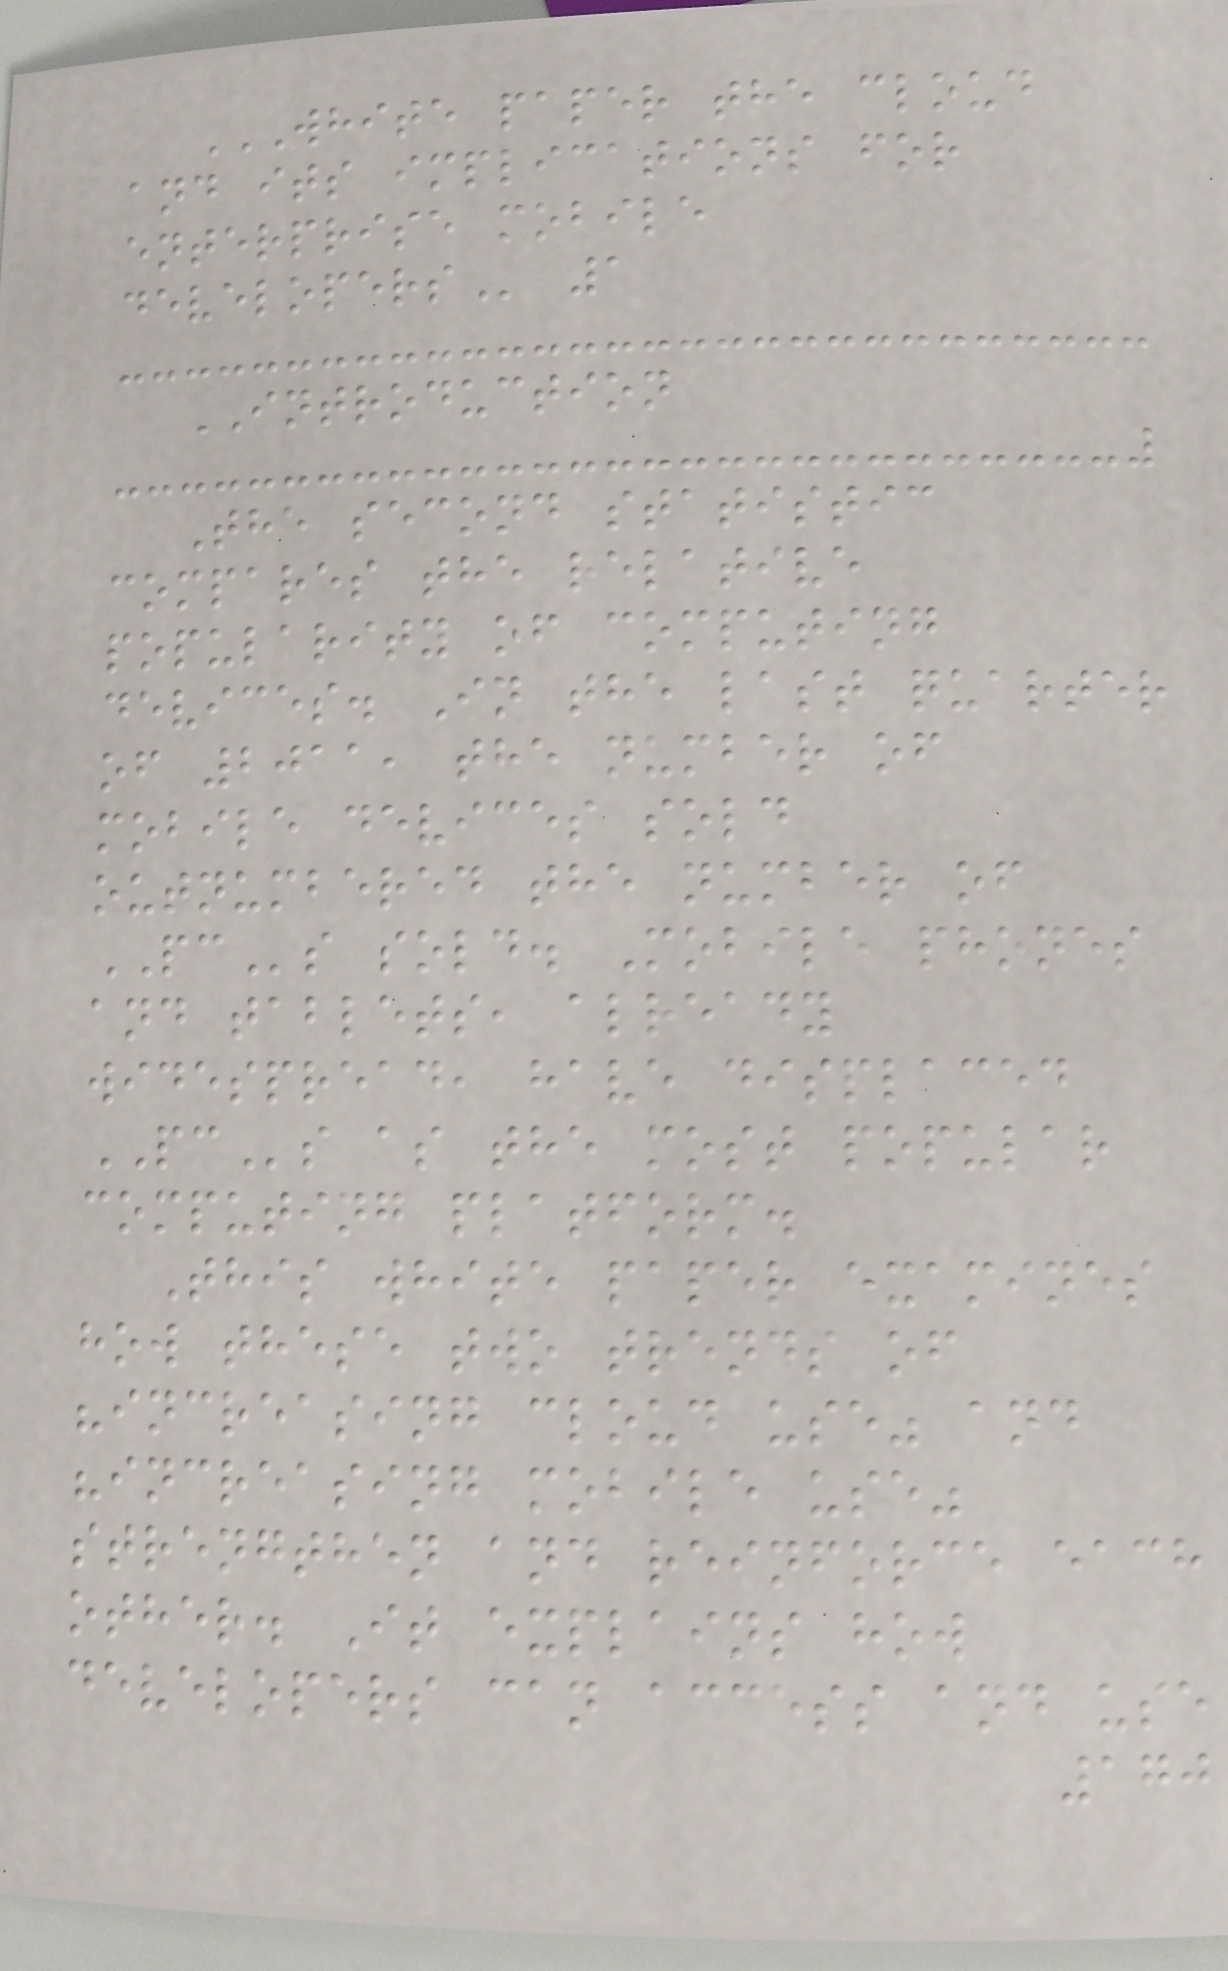WHITE PAPER THE CLOUD
AND ITS IMPLICATIONS FOR
ENTERPRISE MOBILE
DEVELOPERS 1
INTRODUCTION
The second statistic
compares the relative
popularity of computing
devices. In the last quarter
of 2011, the number of
mobile devices sold
outnumbered the number of
PCs sold. Mobile phones
and tablets, already
widespread, have displaced
PCs as the most popular
computing platform.
This white paper examines
how these two trends of
"increasing cloud use" and
"increasing mobile use"
strengthen and reinforce each
other. It explains how
developers can access and use
170
